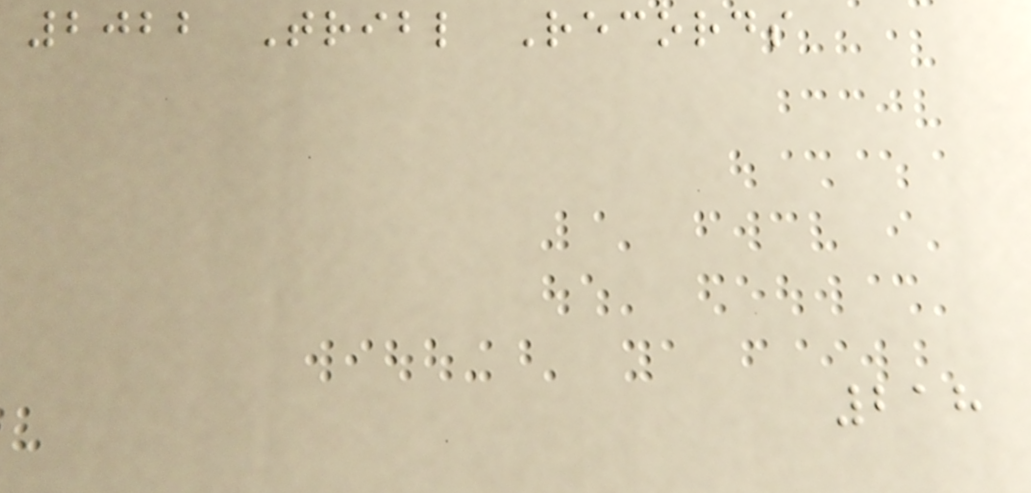2022 Tribl Records
218
